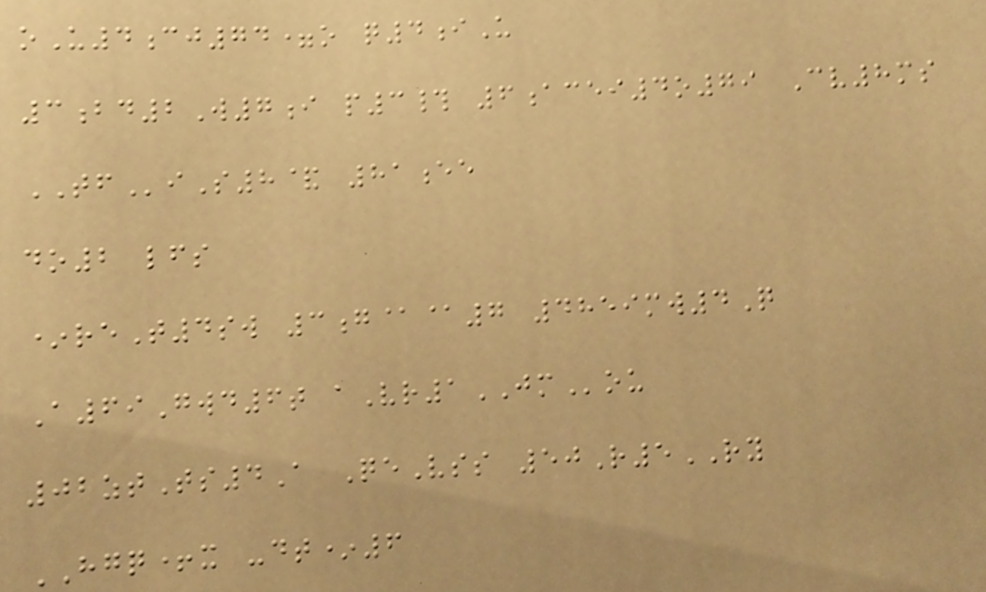oU4cj74=o q4iU
3bd2W7i p3# 6acei4o79 Cv8ms
TFiS8& 81ee
do2 lfs
*reT4sw 3g@@7 4859mw4Q
A69Gwd6t aVr1JMou
02ztTs4A QeVss 50R5RY
HGQ+x -dt*6
